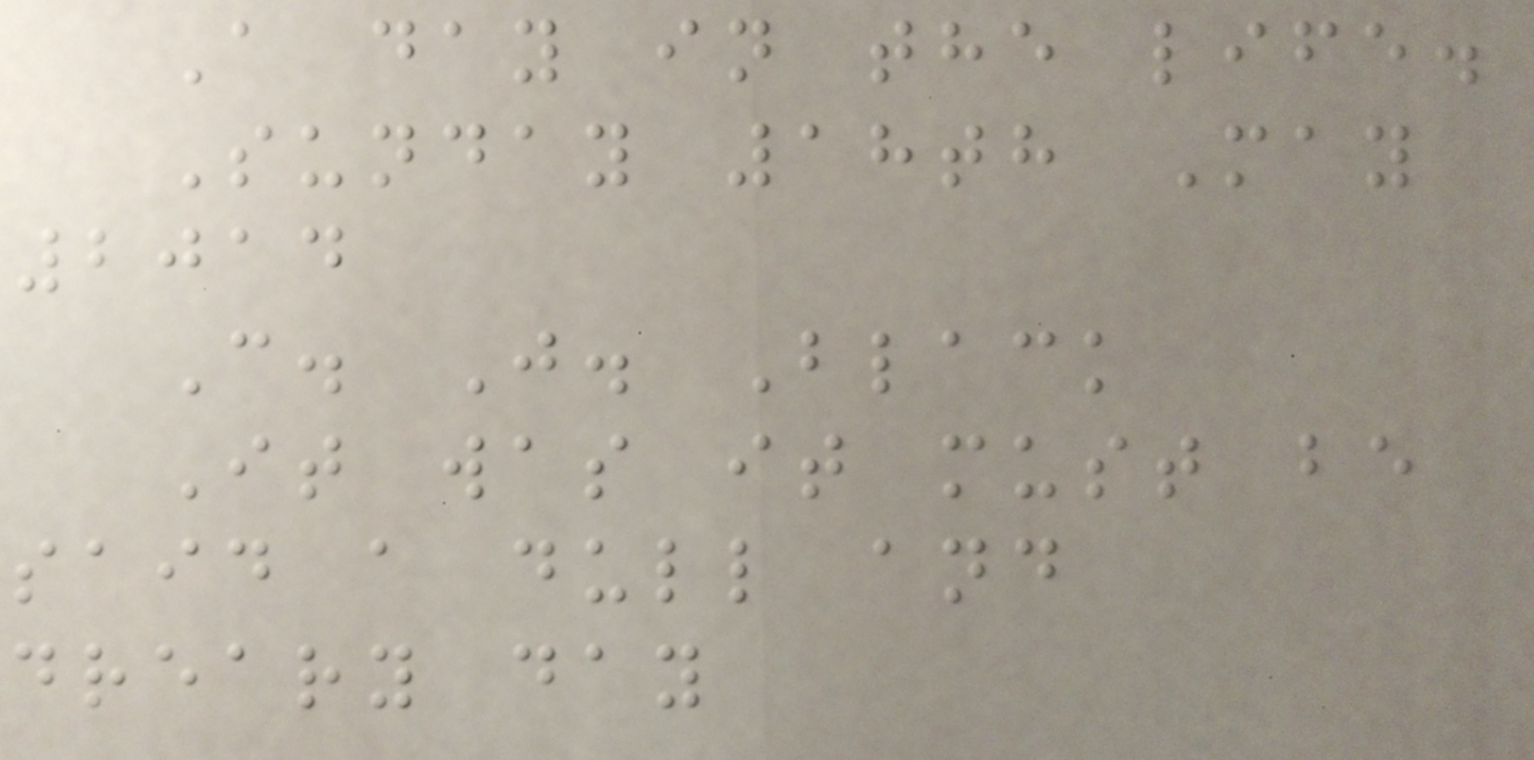A day in the life.
Sunday 18th May
2014
C. J. Black
It was it must be
said a dull and
dreary day
